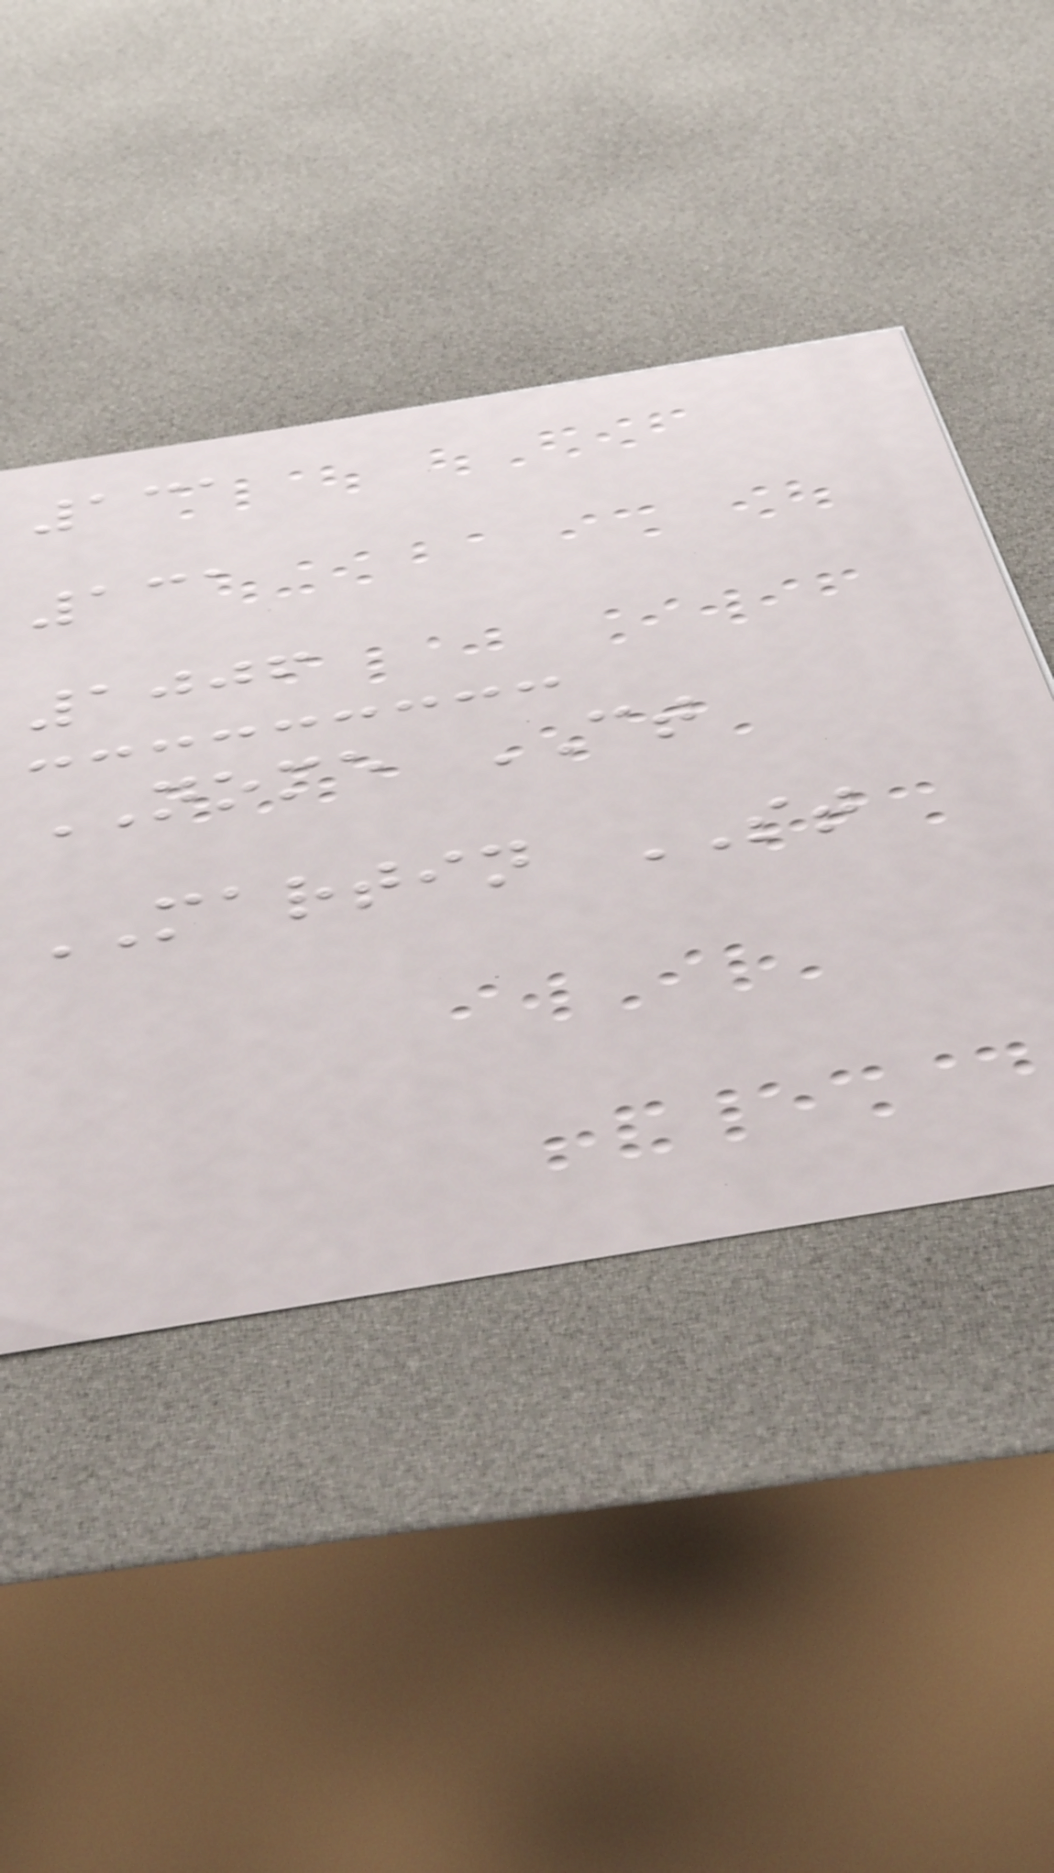131
131
1006
NOME CT
MARTIN ST
